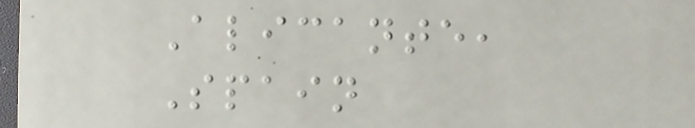Alicante,
Spain
